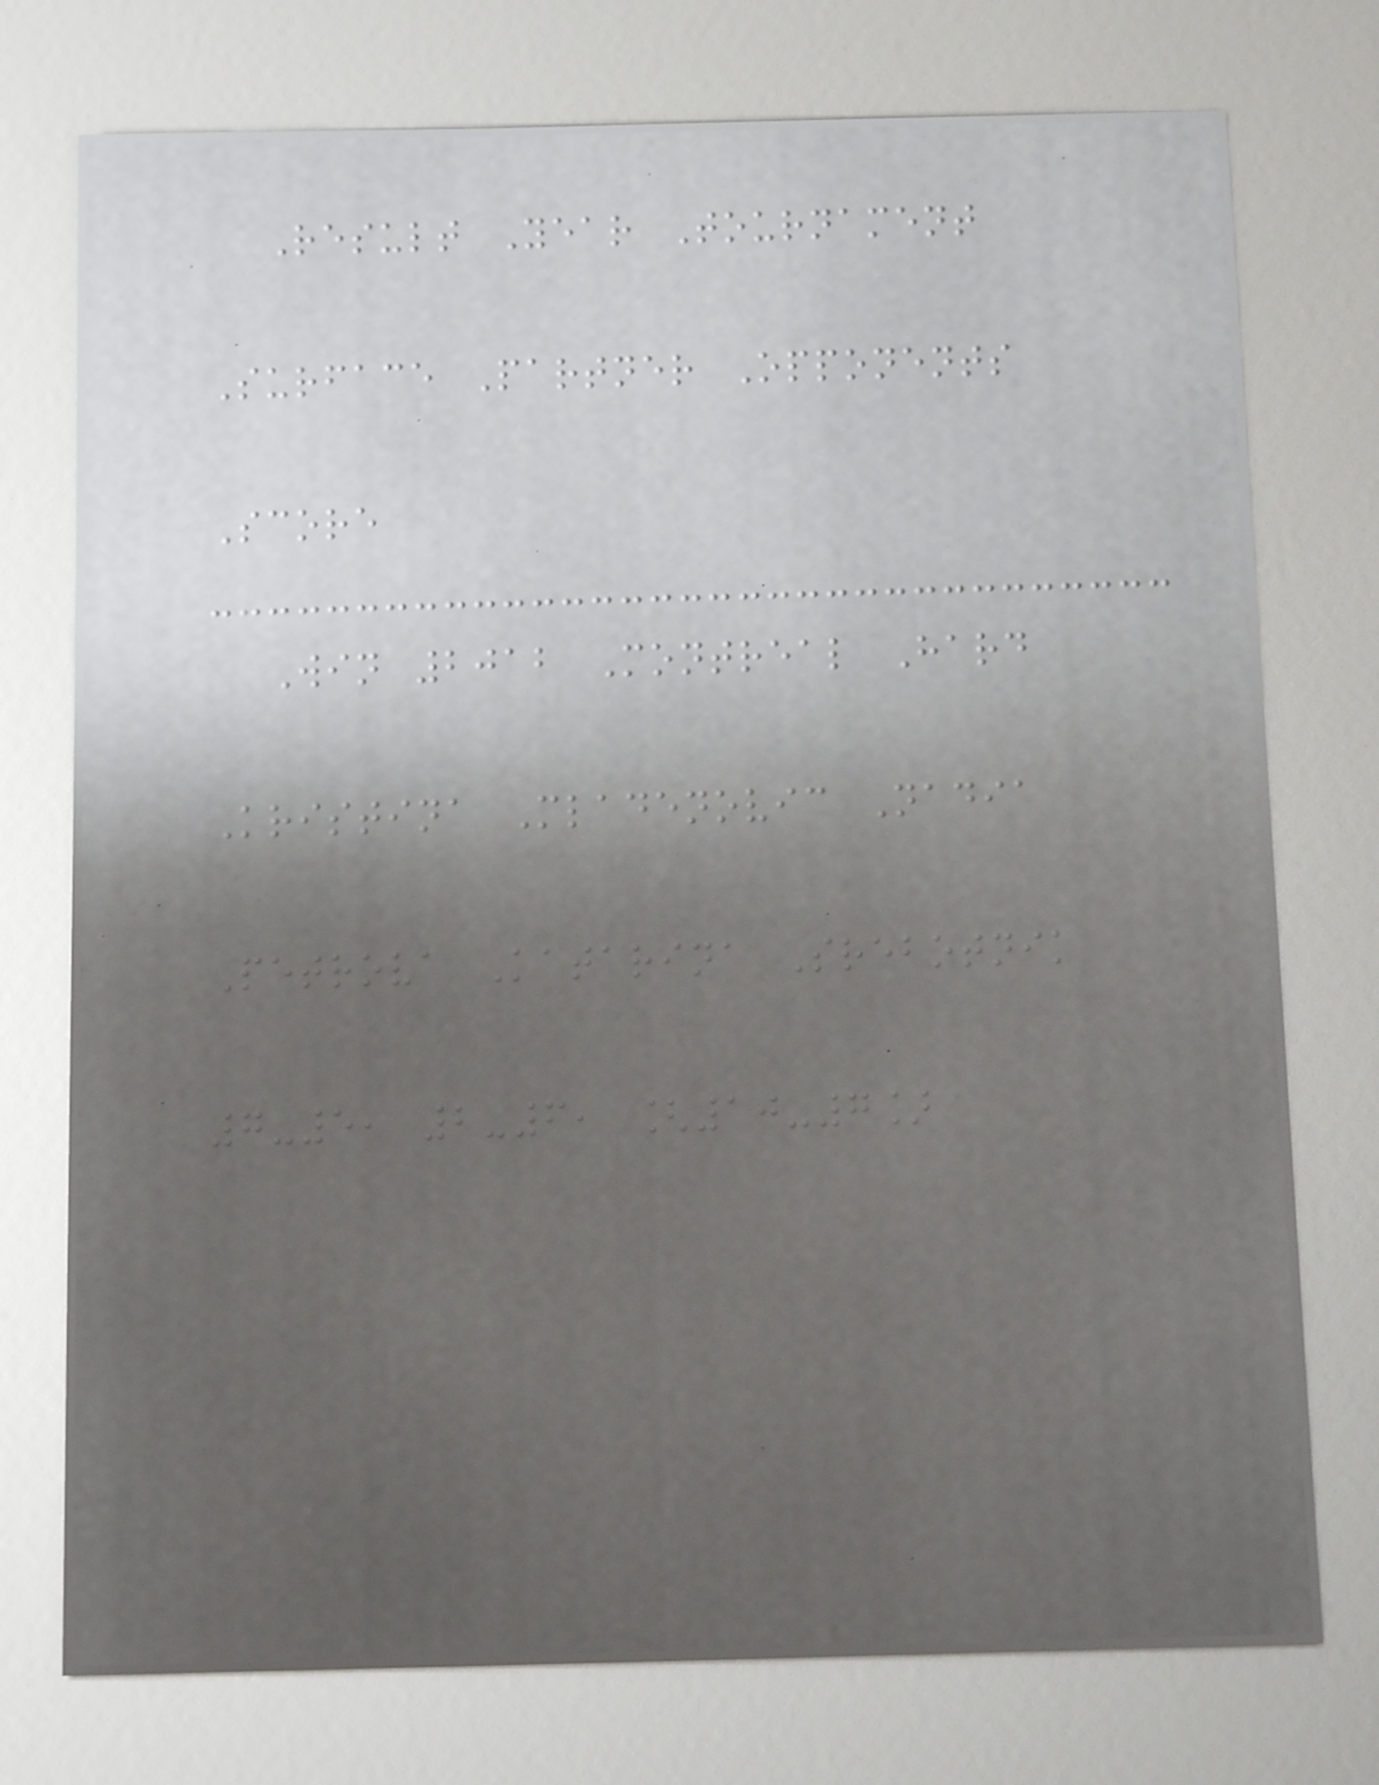Result Year Tournament
Surface Partner Opponents
Score
Win 2012 Montreal Hard
Kristina Mladenovic Nadia
Petrova Katarina Srebotnik
7-5, 2-6, [10-7]
